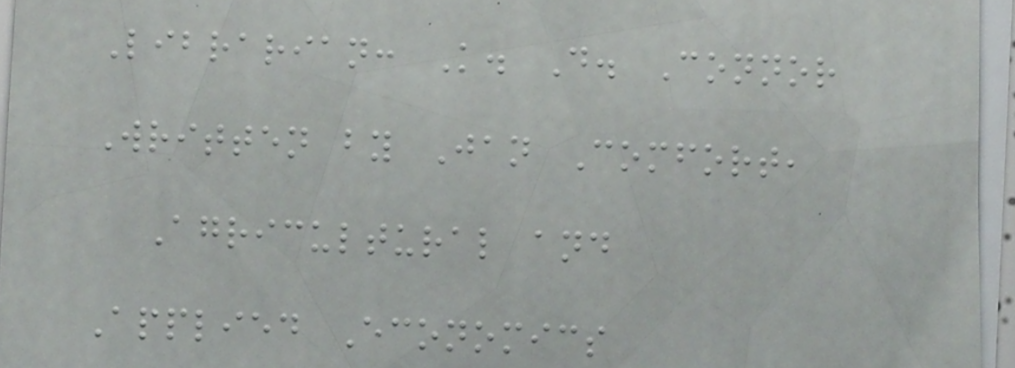Librarian: K. D. Connor
Written by Jan Comfort,
Agricultural and
Applied Economics
